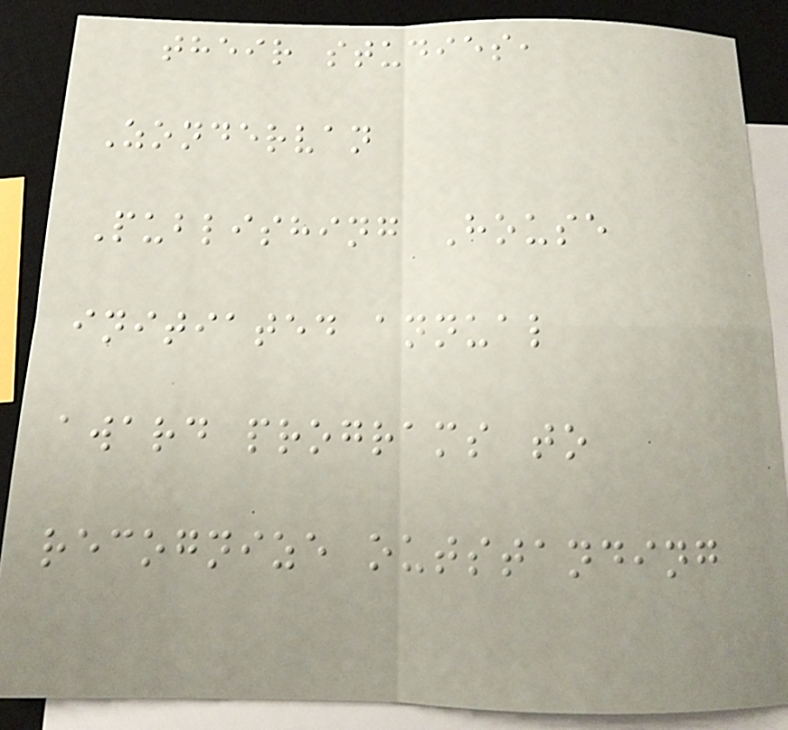their studies,
Zondervan
Publishing House
initiated annual
award programs to
recognize outstanding
